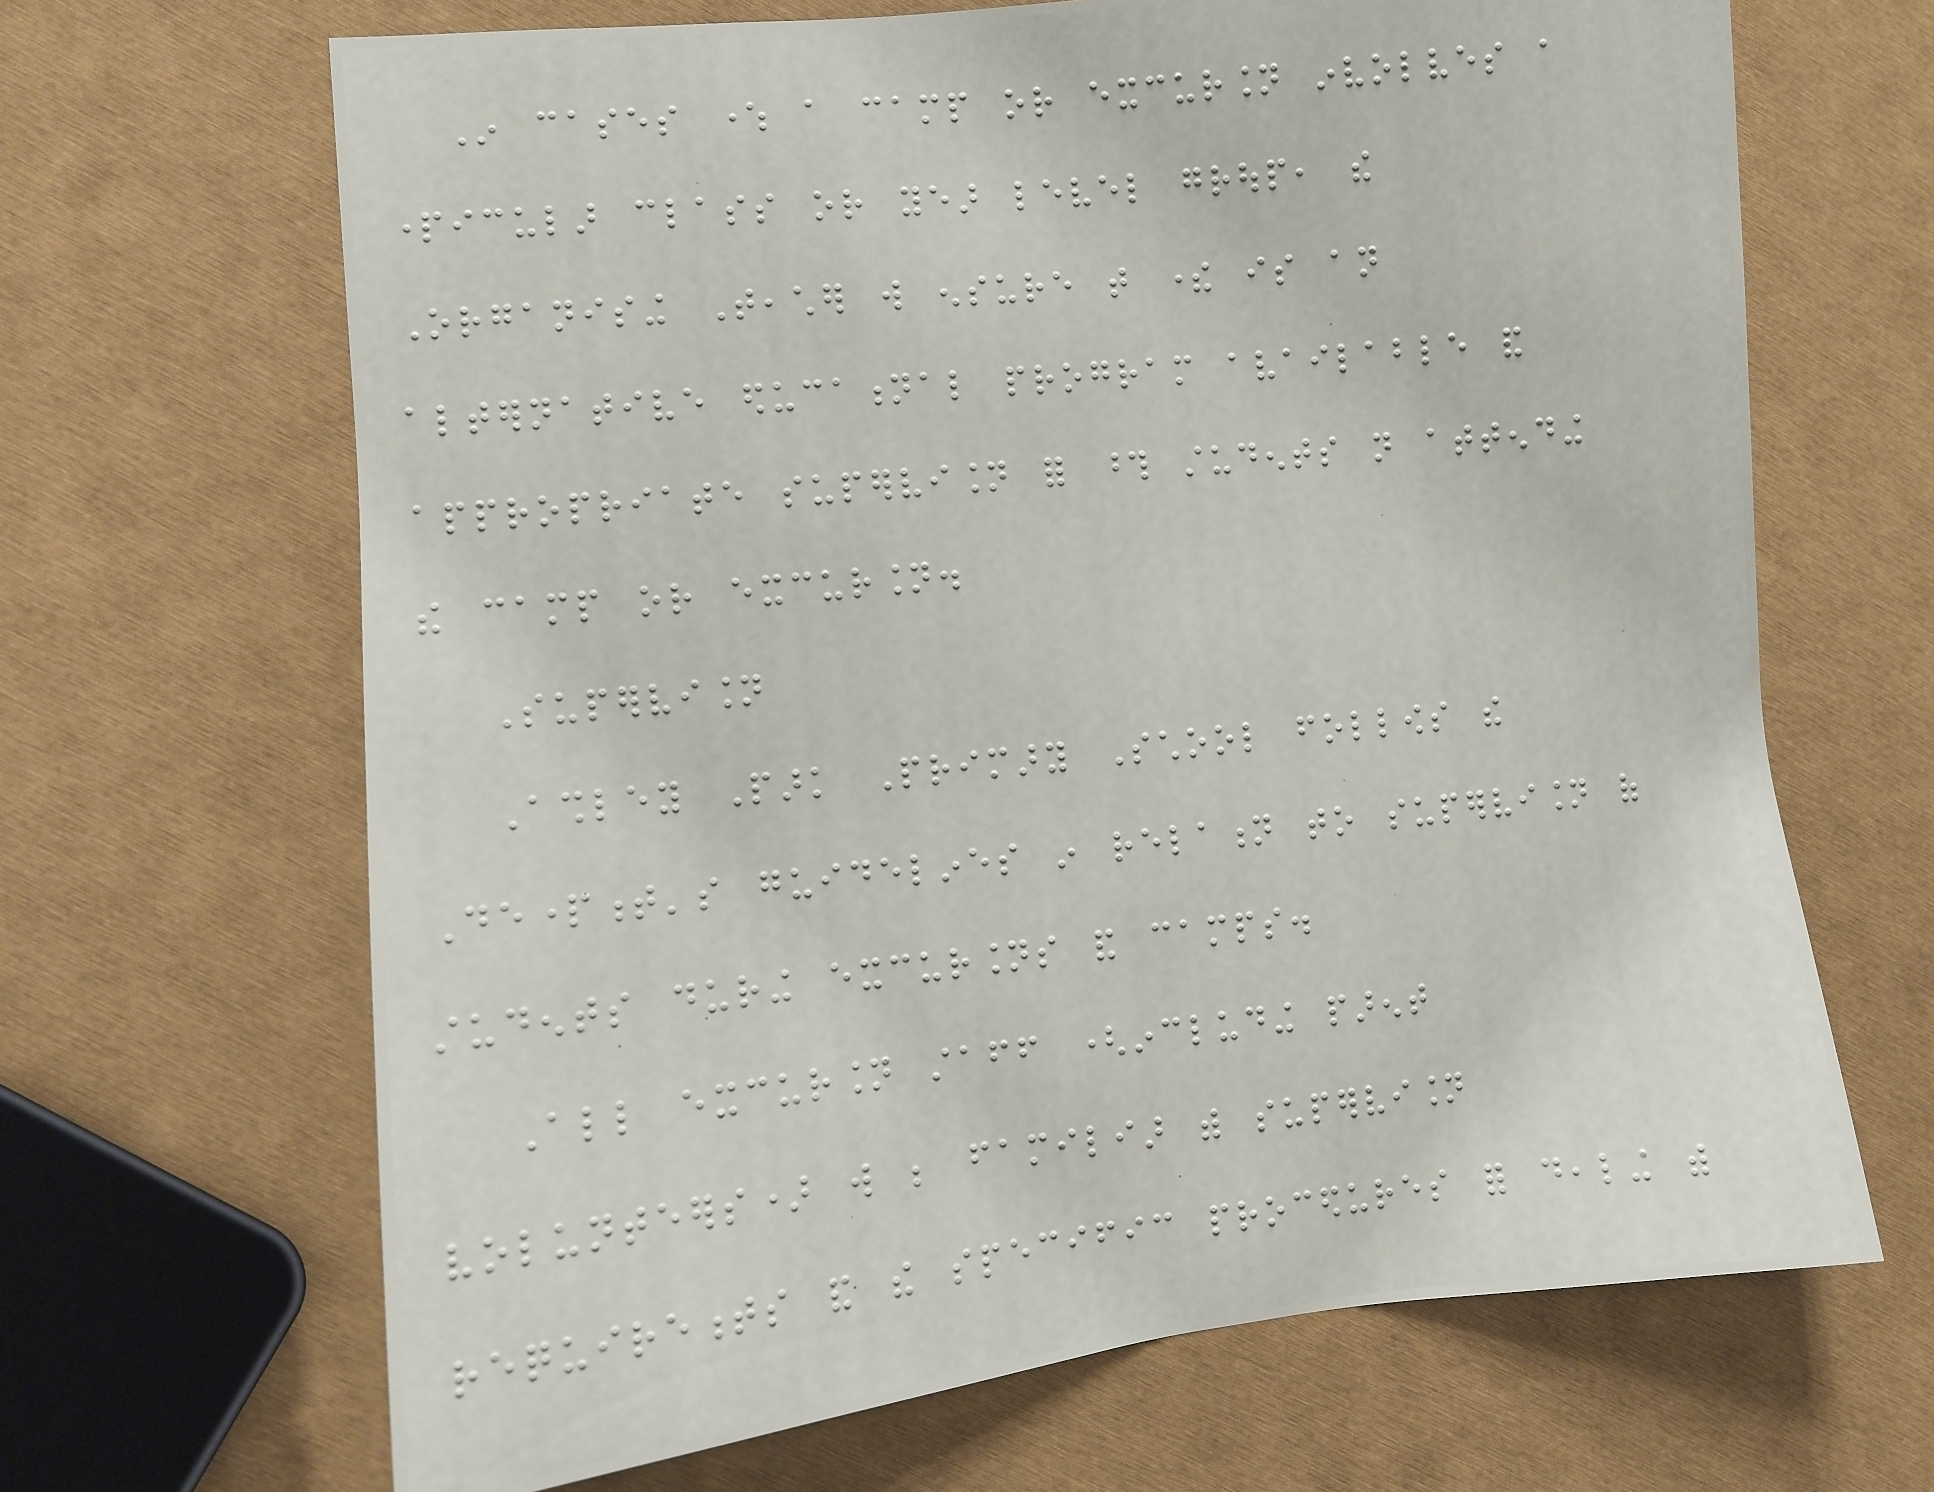In cases where a camp or excursion involves a
particular class or year level group, the
Organising Teacher will ensure that there is an
alternative educational program available and
appropriate supervision for those students not attending
the camp or excursion.
Supervision
Ashley Park Primary School follows the
Department's guidelines in relation to supervision of
students during excursions and camps.
All excursion staff (including parent
volunteers) will be familiar with supervision
requirements and the specific procedures for dealing with
